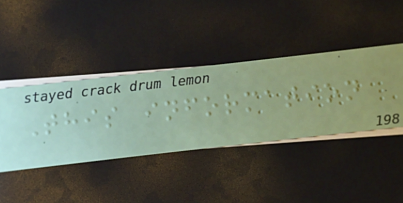This information
